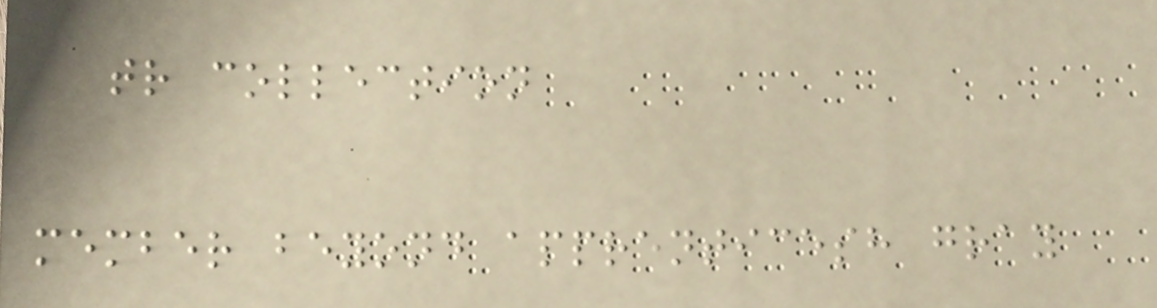tr collection
member beyond apprenticesh gray
